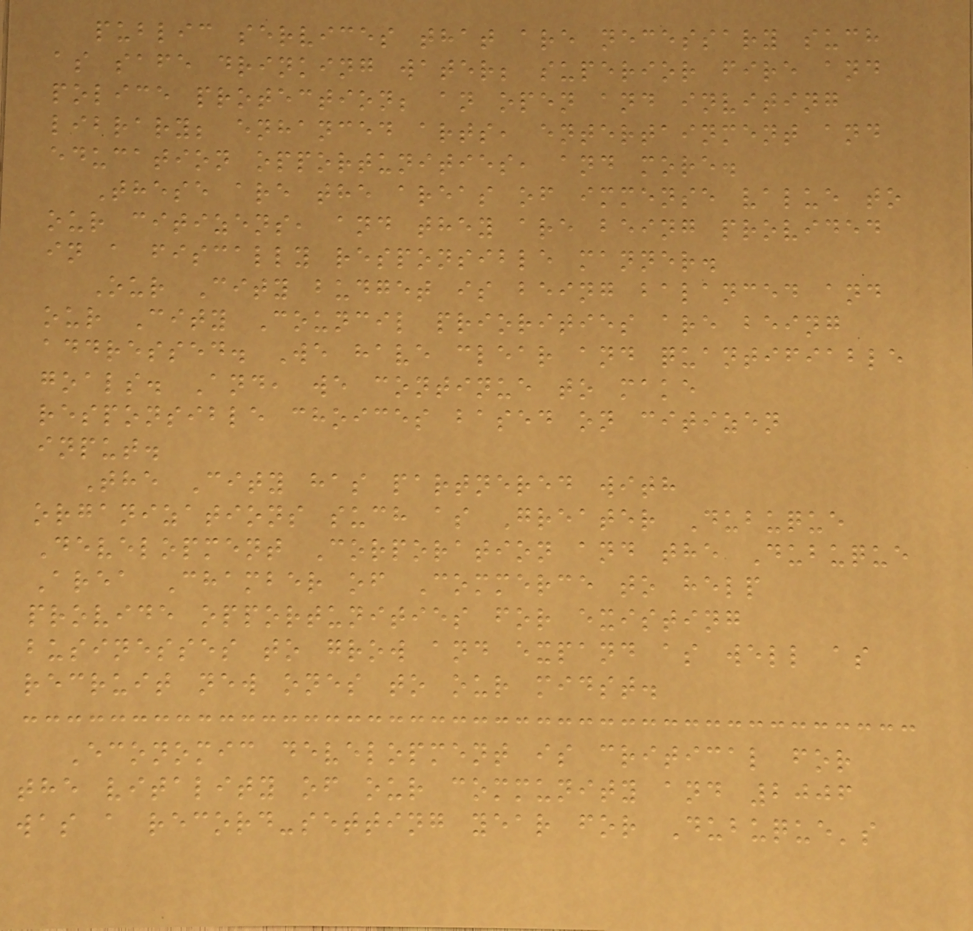public services that are necessary such
as safe drinking water; superior fire and
police protection; an open and inviting
library; enhanced arts, entertainment and
education opportunities, and more.
These are the areas of immense value to
our citizens, and they are being provided
in a fiscally responsible manner.
Our City budget is being balanced and
our City Council priorities are being
addressed. We have clear and quantifiable
goals. And, we continue to make
responsible choices based on citizen
input.
The City has partnered with
organizations such as Greater Dubuque
Development Corporation and the Dubuque
Area Chamber of Commerce to help
provide opportunities for existing
businesses to grow and expand as well as
recruit new ones to our midst.
Economic development is critical for
the vitality of our community and 2006
was a record-setting year for Dubuque's
